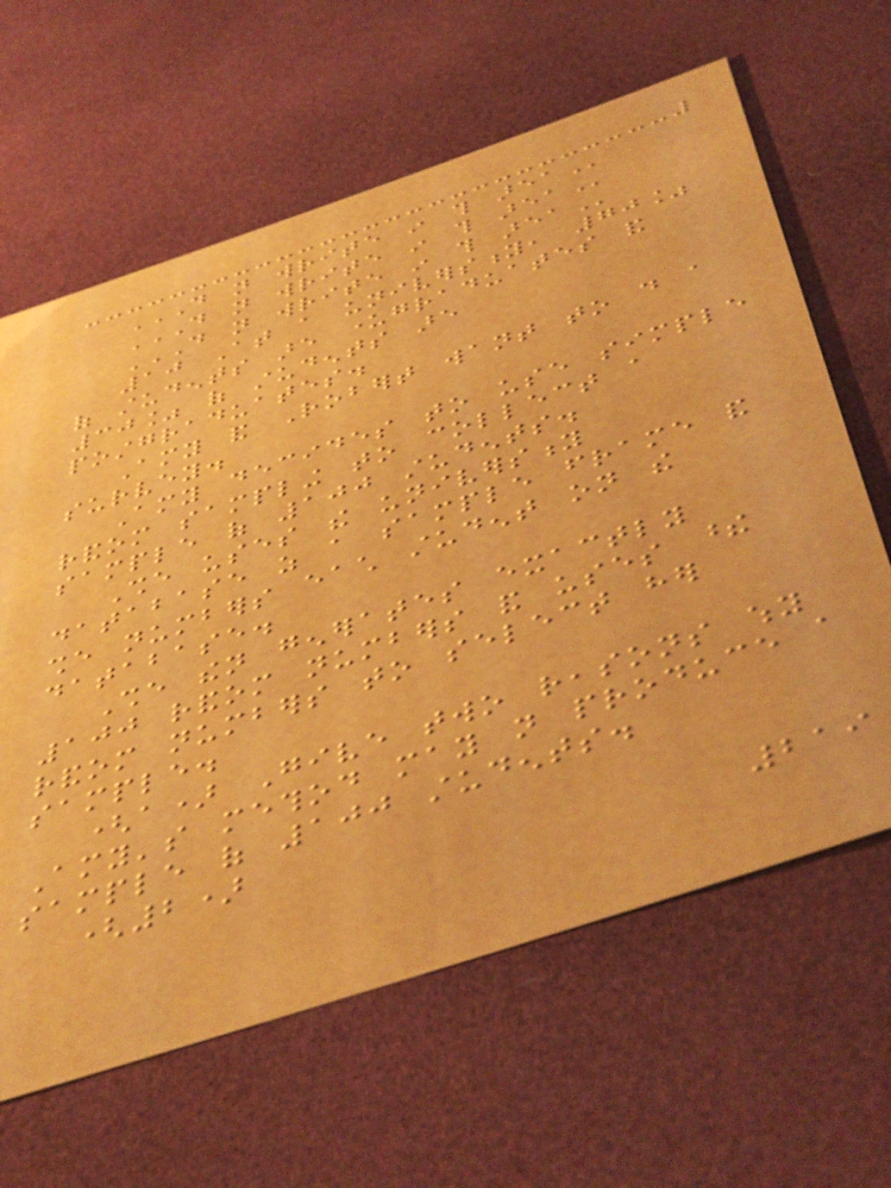DO NOT WRITE IN THIS AREA
DO NOT WRITE IN THIS AREA
DO NOT WRITE IN THIS AREA
10 At a university, 70%
of students are undergraduates and
30% of students are
postgraduates.
Amy and Robert want to do a
survey.
Amy decides to use simple
random sampling to collect a
sample of 100 students.
She uses the university
database as a sample frame and
she numbers each student on the
database.
She then generates exactly
100 random numbers and uses these
random numbers to select her
sample.
(a) Give two reasons why
Amy's method may not produce a
sample of 100 students.
(2)
219
